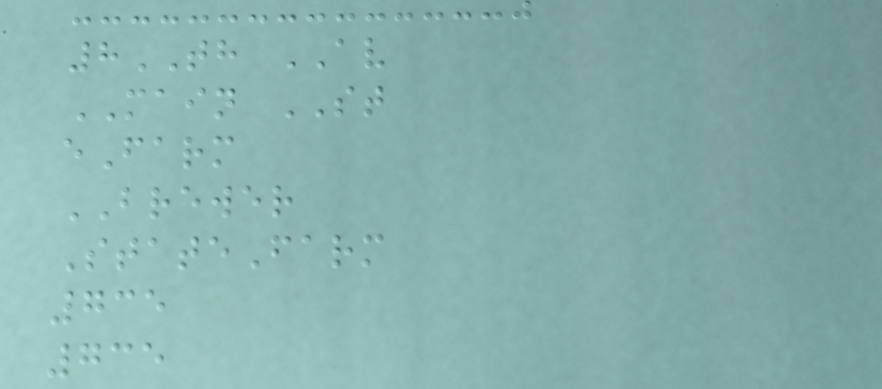8TH AV
MAIN ST
eFarm
BREWER
StateFarm
735
735
